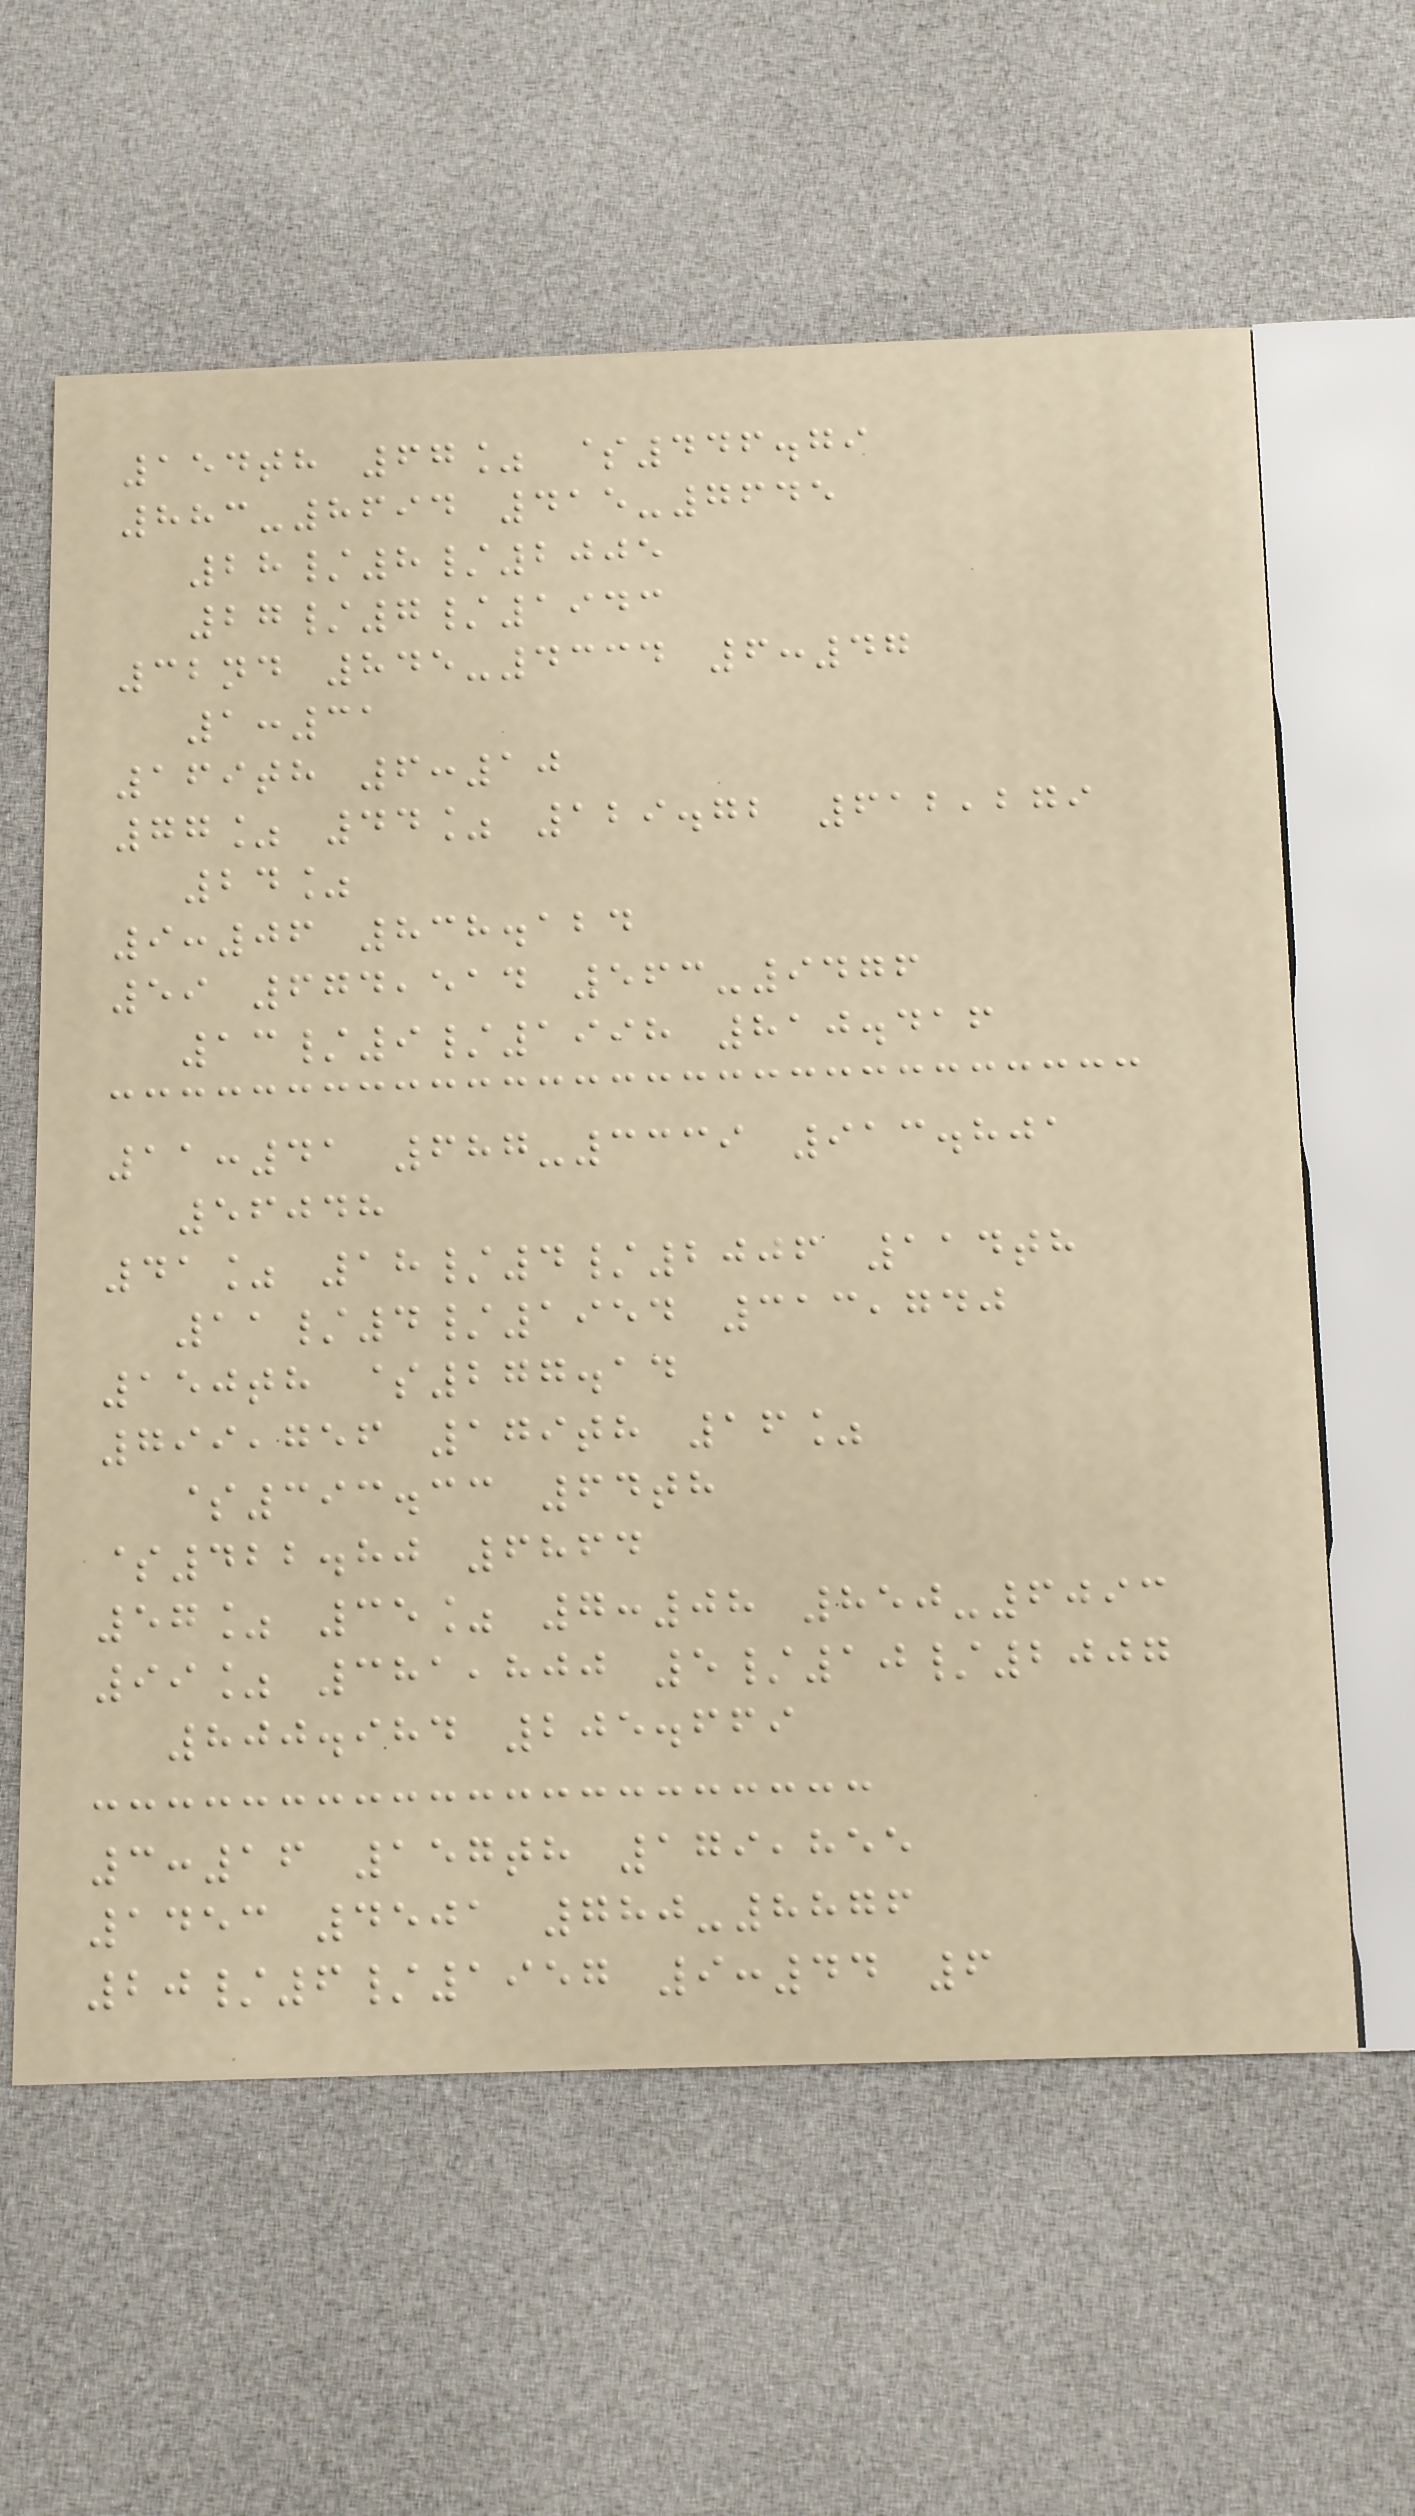154th 67% $446.79
883-8694 415-7645
28/8/2005
27/7/1943
32nd 845-4334 6:47
1:31
169th 6:10
77% 44% 129.72 612,279
24%
9:06 838.124
59 674,514 563-9476
13/9/1998 810.416
11:41 687-3339 913.801
56048
41% 18/4/2006 114th
11/4/1954 313,740
150th $277.14
799,756 179th 16%
$393.33 64th
$422.80 6864
57% 35% 7:08 850-6093
99% 381,800 5/10/2007
800.984 205.669
3:16 157th 179,855
1453 4501 780-8876
20/6/1957 9:44 6
